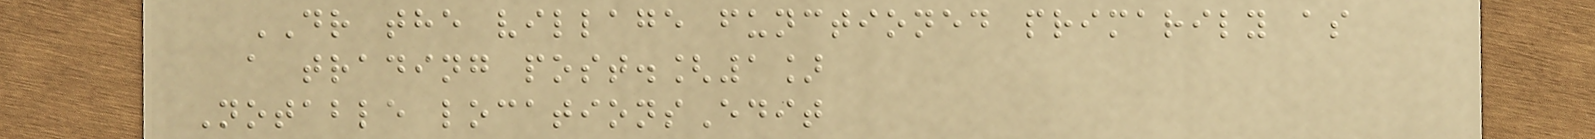DR the village functioned primarily as
a trading post.[1]
Notable locationsEdit
